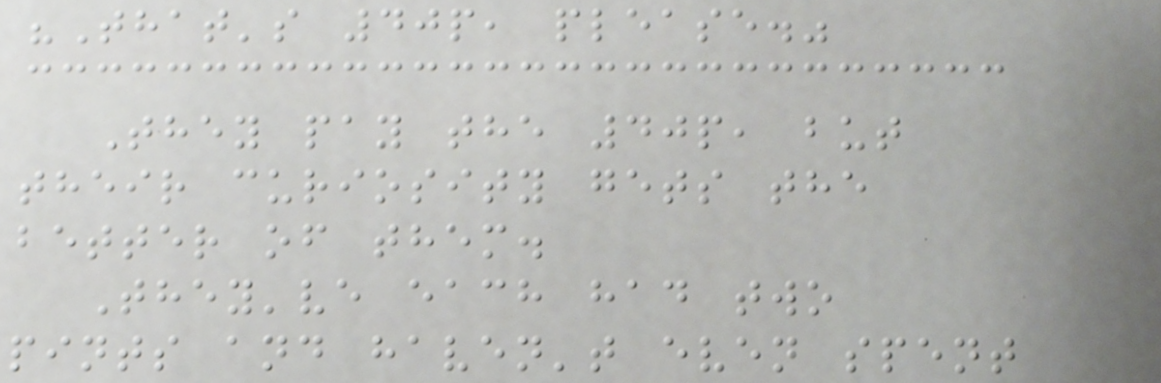"That's 40p, please."
They pay the 40p, but
their curiosity gets the
better of them.
They've each had two
pints and haven't even spent
